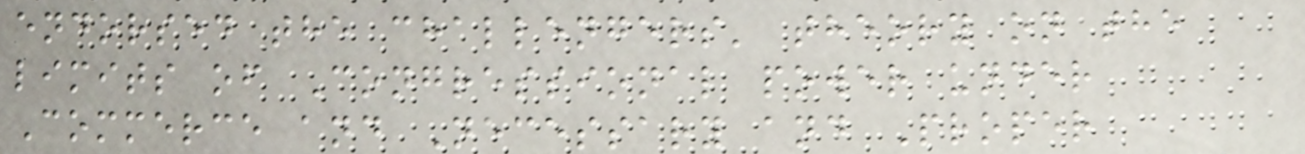endorsed the challengers' theory on the
limits of Congressional power under
Commerce and Necessary and Proper
